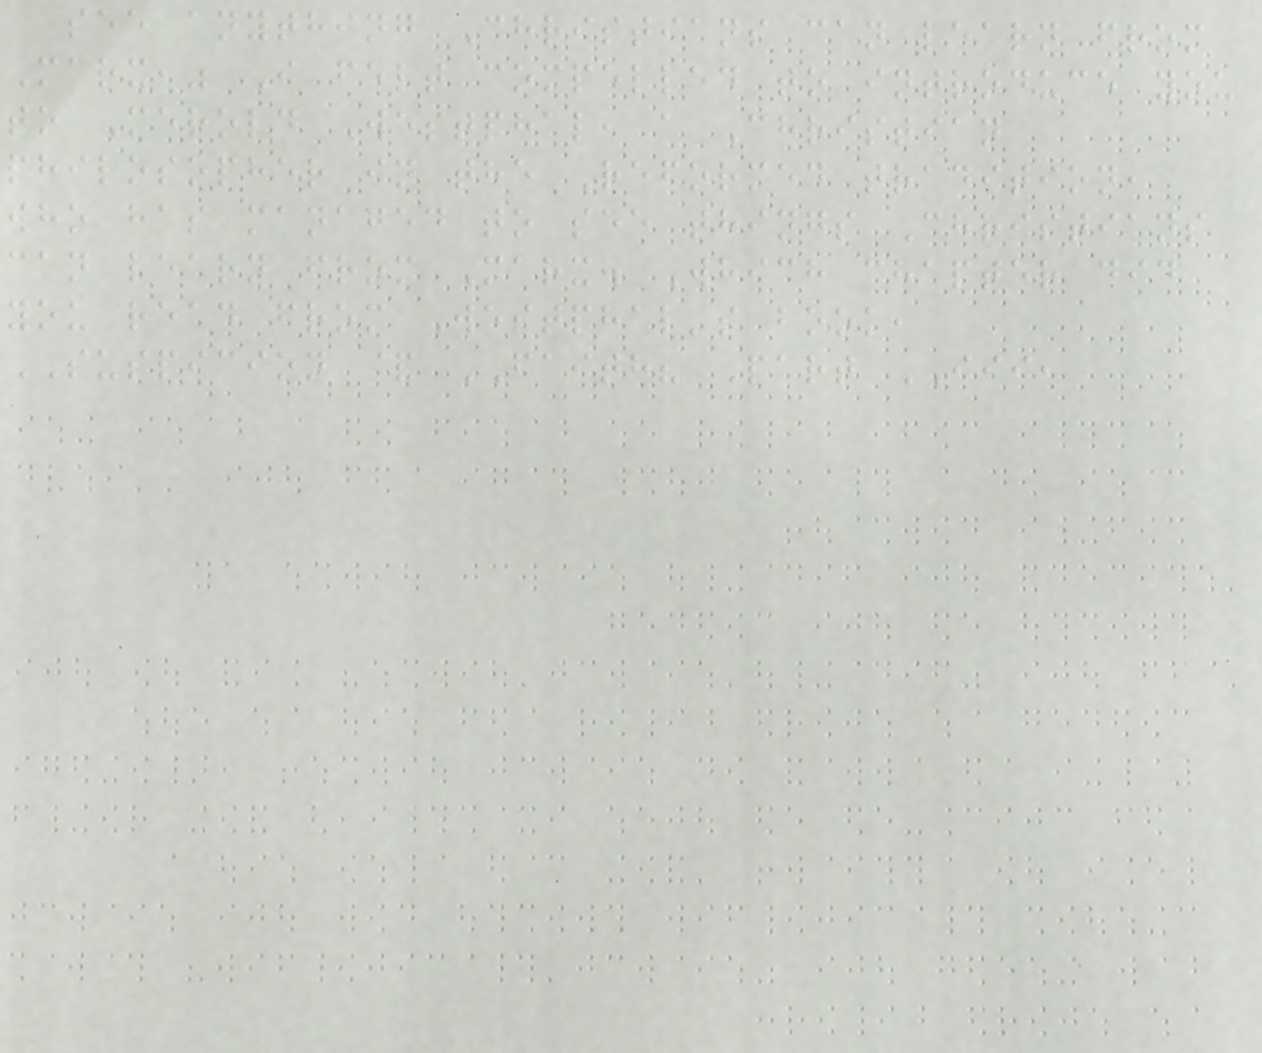see anything Christians can learn from
Marx," I felt compelled to introduce you
to Merold Westphal, a Christian
philosopher in the Reformed tradition,
who has managed to see things Christians
can learn from Marx. Which chapter did
you read from Westphal's book,
SUSPICION & FAITH? Part III,
